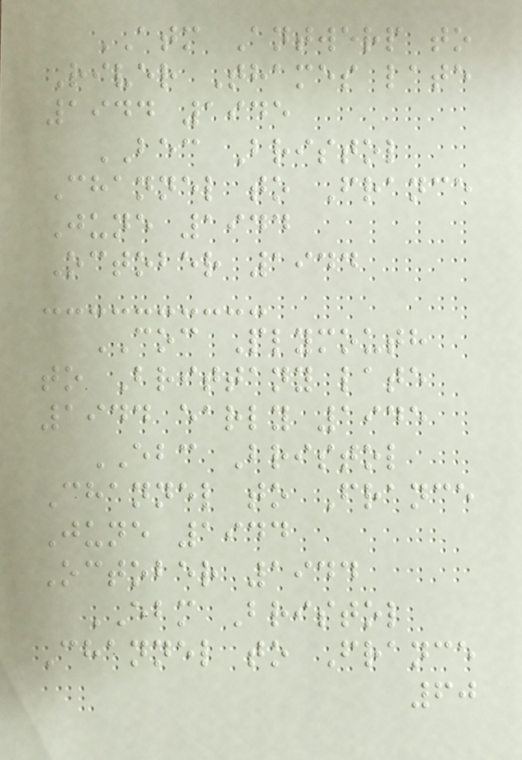ATM Antwerp to
River Thames late
1944 1945
BEC Bristol
Channel to France
June 1944
October 1944
COC Plymouth
to Brittany late
1944 early 1945
EBC Bristol
Channel to France
June 1944
October 1944
EBM Bristol
Channel to France
60
